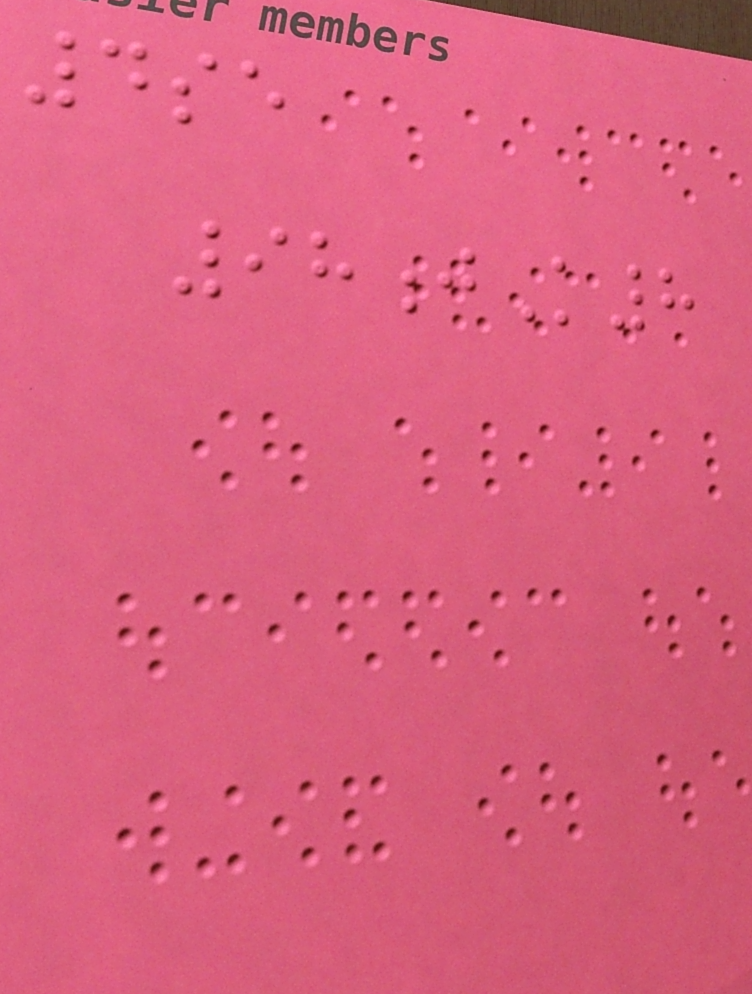4se
98jK8
